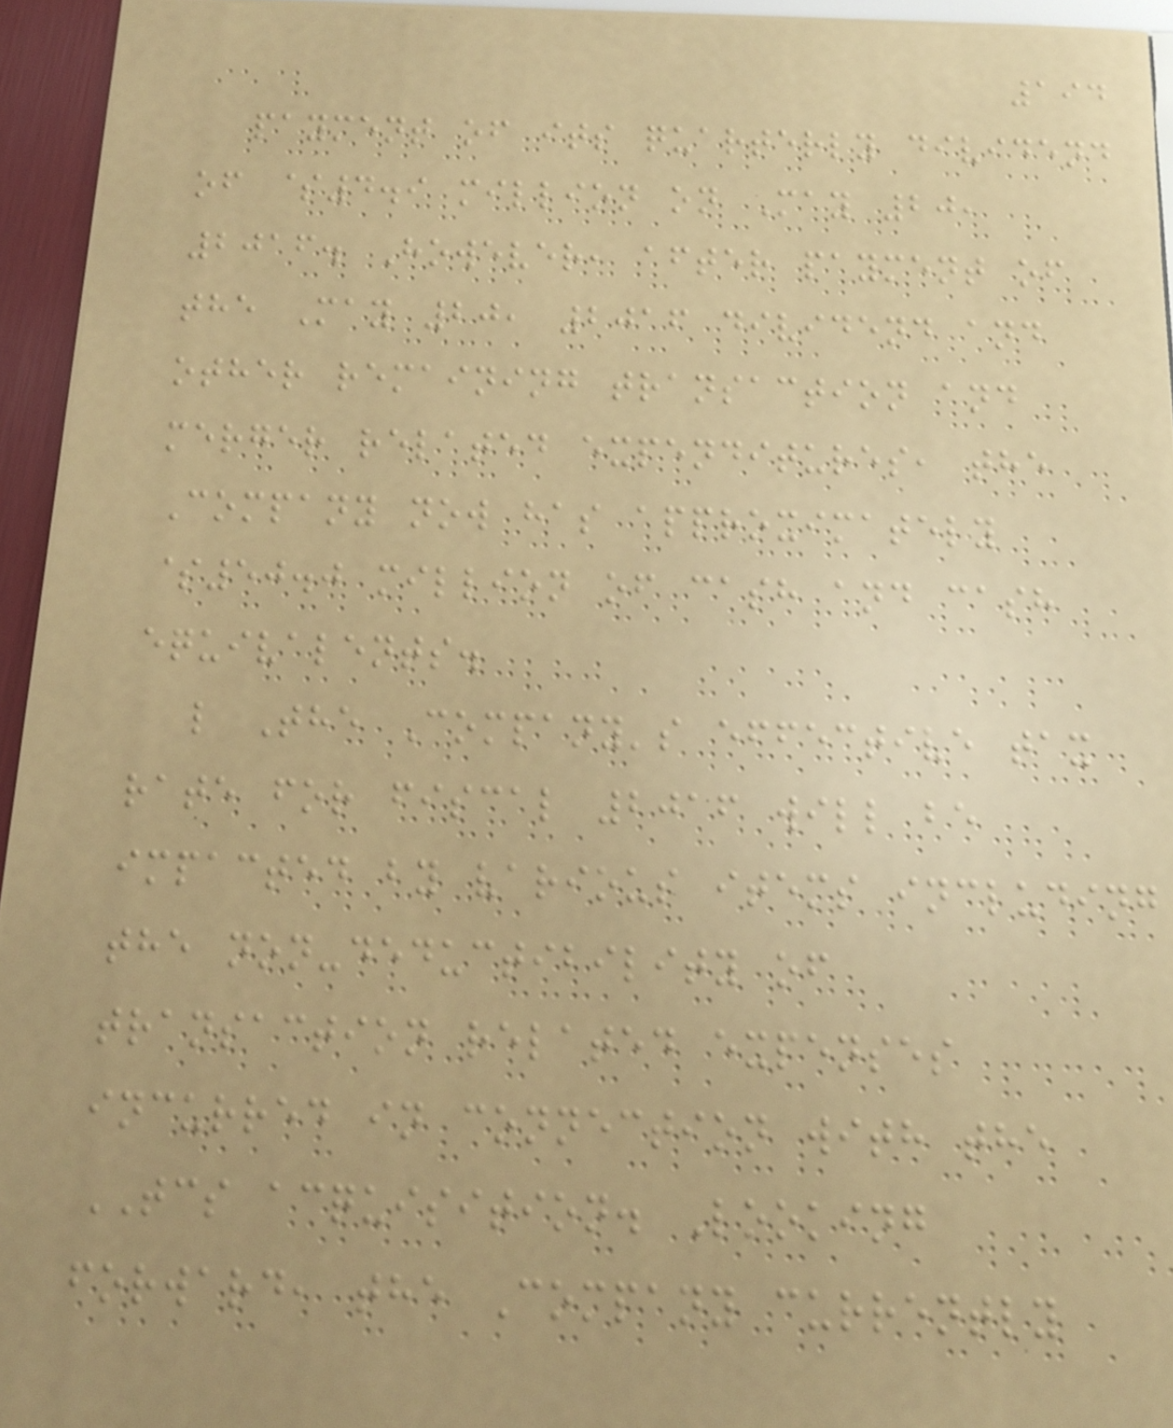194
payment of its quarterly dividend
of $4.9 million on May 20,
2016. However, after payment of
the May 20, 2016 dividend and
other remaining transaction and
merger related expenditures, the
Company now has approximately
$50.0 million of cash and cash
equivalents.
l The Company's effective tax
rate for fiscal 2016 will be
impacted by various items including
the non-deductibility of
transaction related expenses
incurred in connection with the
TCS acquisition. Looking
forward, the Company currently
